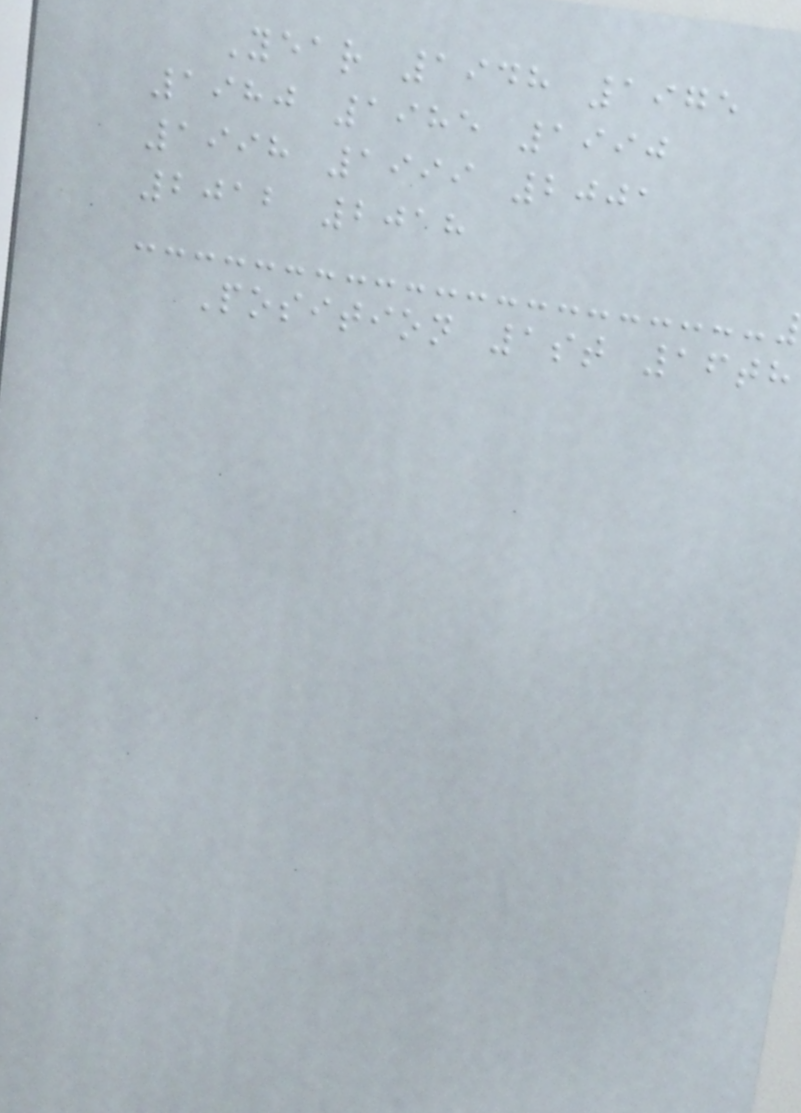Year 1948 1975
1980 1985 1990
1998 1999 2001
2012 2018
Position 1st 16th
